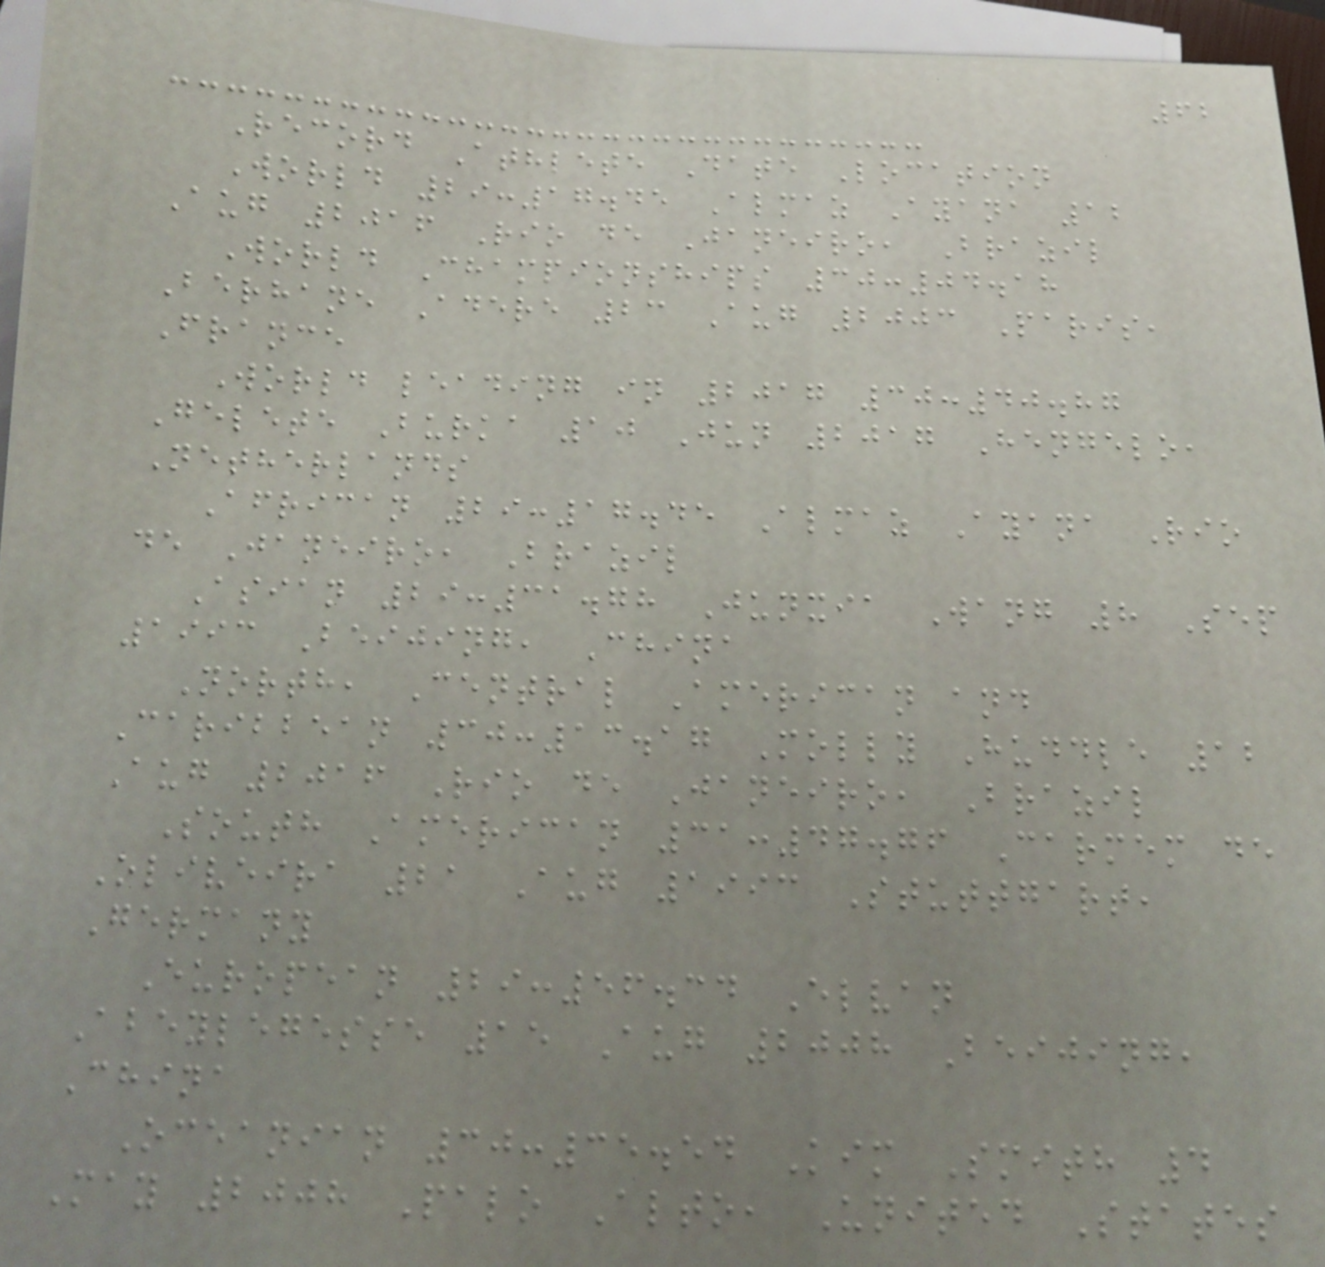62
Record Athlete Date Location
World 29:17.45 Almaz Ayana 12
Aug 2016 Rio de Janeiro, Brazil
World Championships 30:04.18
Berhane Adere 23 Aug 2003 Paris,
France
World leading in 2017 30:40.87
Gelete Burka 10 Jun 2017 Hengelo,
Netherlands
African 29:17.45 Almaz Ayana Rio
de Janeiro, Brazil
Asian 29:31.78 Junxia Wang 8 Sep
1993 Beijing, China
North, Central American and
Caribbean 30:13.17 Molly Huddle 12
Aug 2016 Rio de Janeiro, Brazil
South American 31:47.76 Carmem de
Oliveira 21 Aug 1993 Stuttgart,
Germany
European 29:56.34 Elvan
Abeylegesse 15 Aug 2008 Beijing,
China
Oceanian 30:35.54 Kim Smith 4
May 2008 Palo Alto, United States
